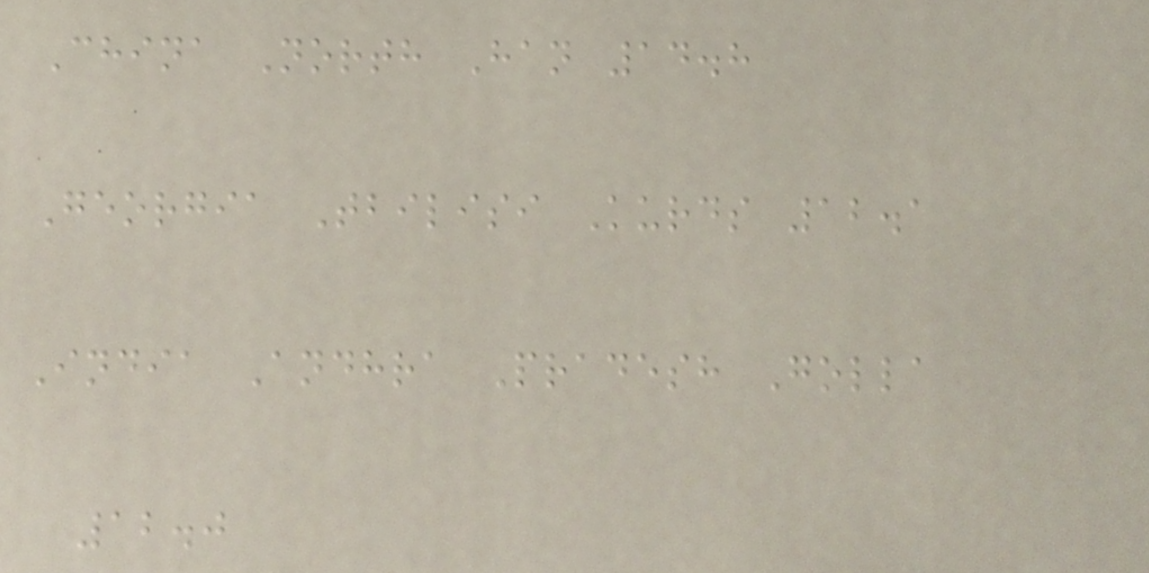China North Han 14.8
Georgia Tbilisi Kurds 12.1
India Andhra Pradesh Golla
12.0
